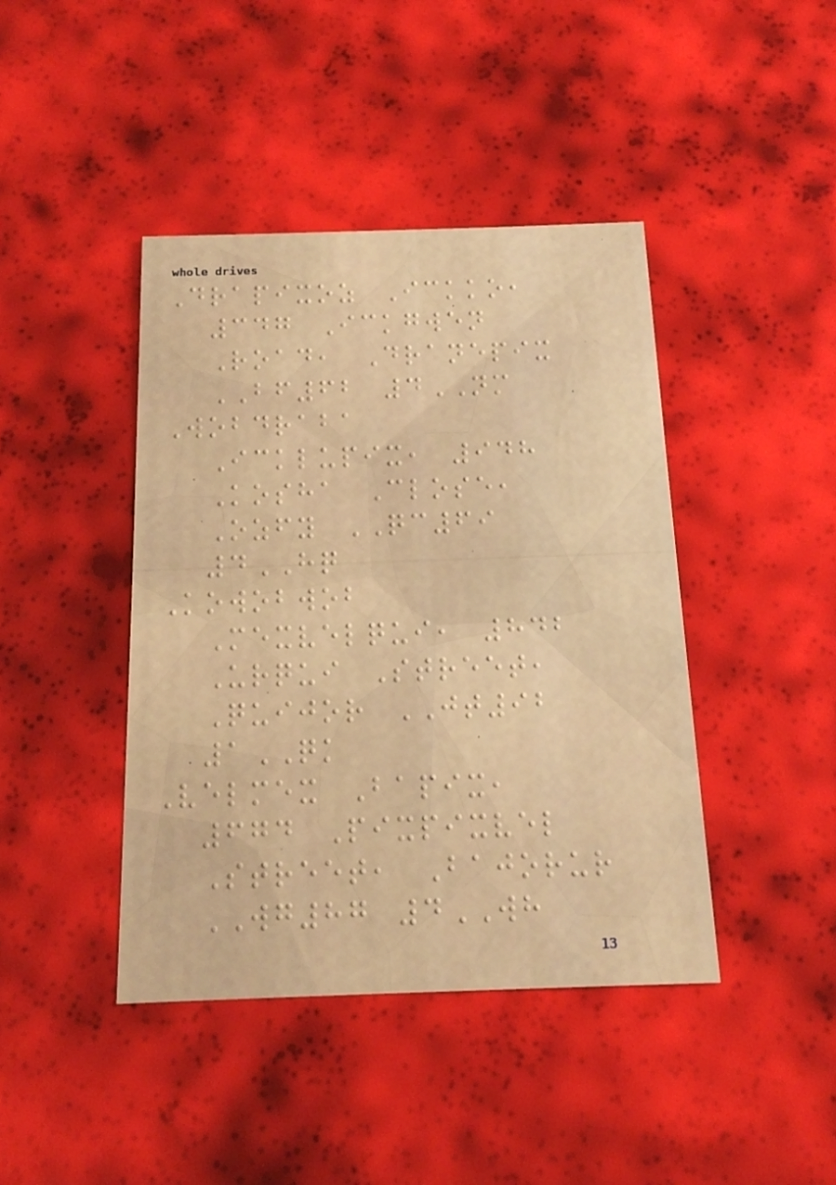Drapixoz Ickko,
347 Ickgwen
Road, Dranepix
BF62 4NM
Wobdraba
Icklupix, 948
Kosha Close,
Ozfy QC69
4HQ
Kowobwob
Mexvelqui, 842
Urqui Street,
Quijor JT92
1QK
Velmex Bapix,
674 Pixpixvel
Street, Bajorur
WG87 4WH
